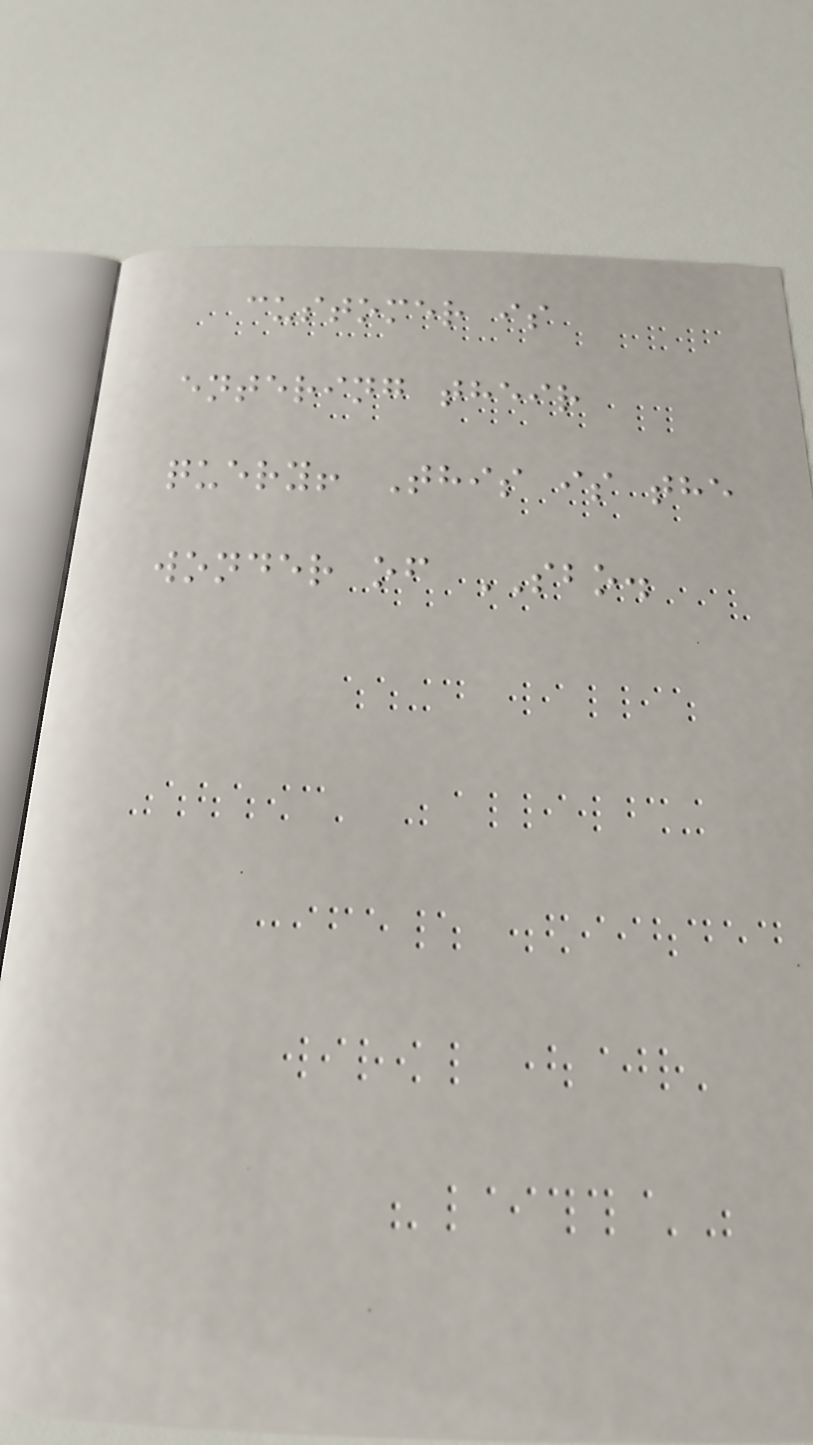customer is
entering their
query! This is the
wonder of SBO.
